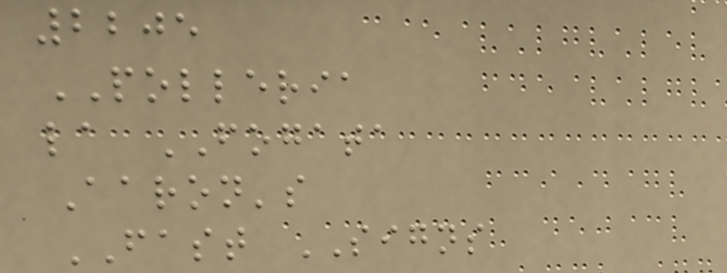2205
POLLERIA
la FOGATA
Aaron's
FAST SIGNS
